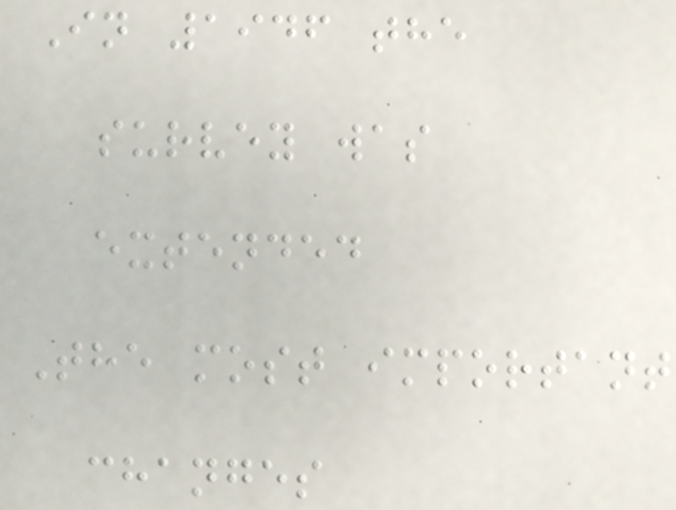In 1946 the
survey was
extended
The most important
changes
